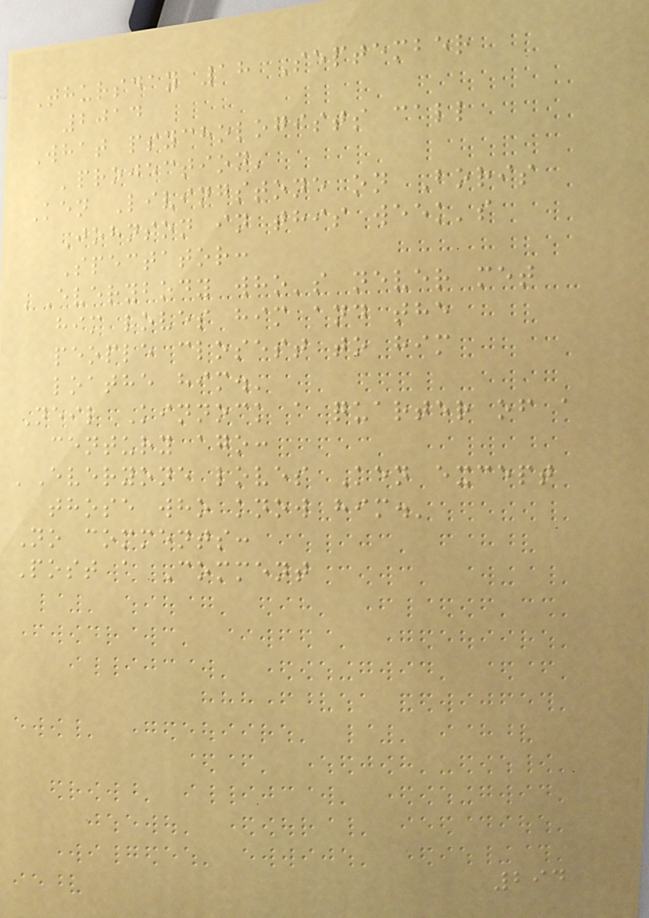Thursday 18 September
2014
What psychologists call
'projection'
Ken Livingstone on Boris
Johnson in this week's
Spectator:
'Everybody who's never met
him loves him and the
people closest to him
loathe him.'
Neil Kinnock a quarter of a
century ago:
'Everyone loves Ken except
those who know him.'
No comments:
Post a Comment
294
